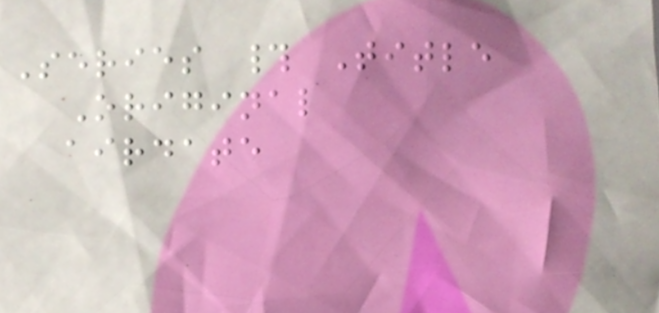Series # Title
Original
airdate
